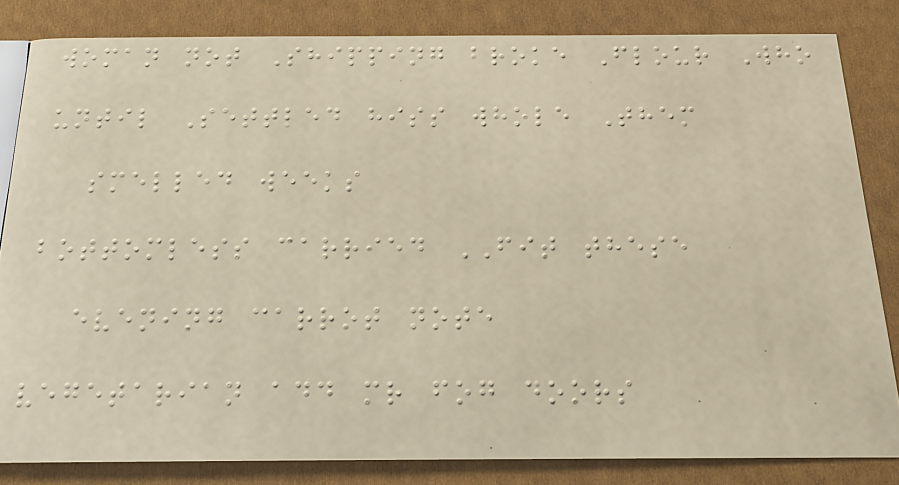woman not Shipping broke Flour Who
until Settled hiss whole Them
smelled weeks
bottomless carried FIT these
evening carrot note
vegetarian add mr fog doors
